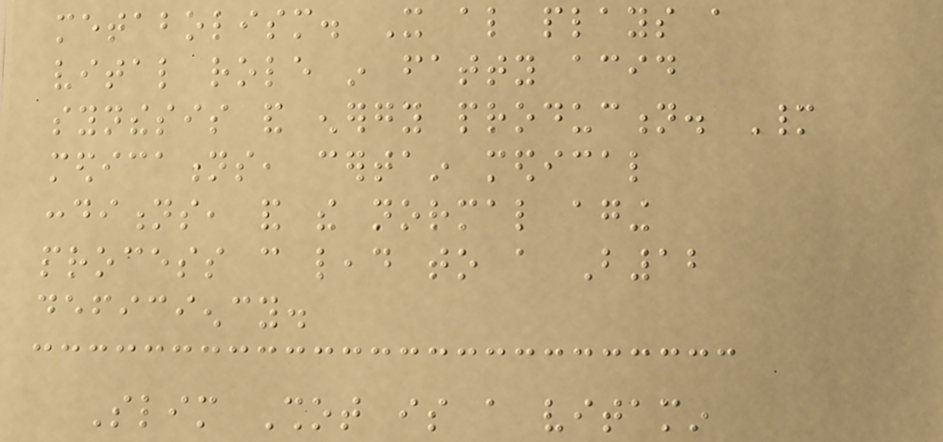metabolism. It also plays a
vital role in fatty acid
synthesis and energy production. Many
medications, certain medical
conditions, and the normal aging
process can lead to a B12
deficiency.
Slim Shot is a vitamin
